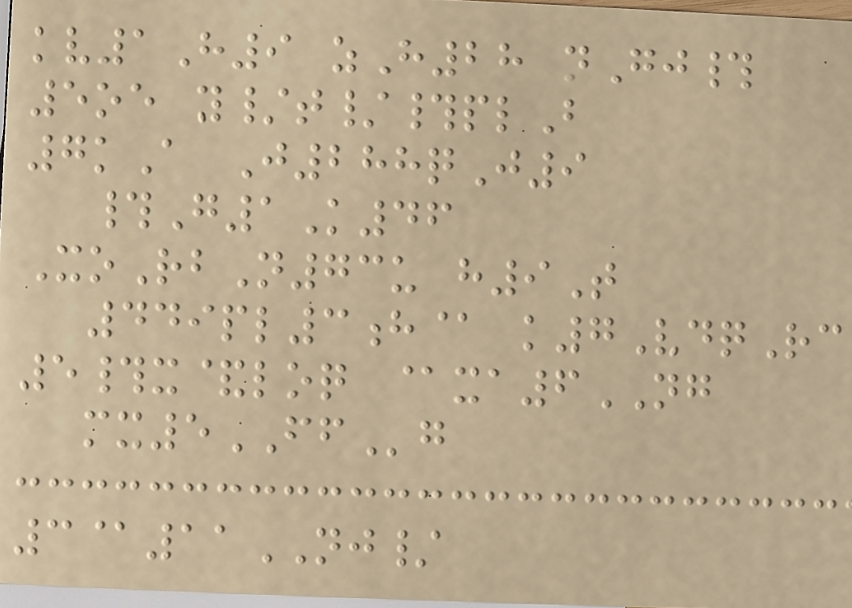kv1H9 zH28 nGj#
5oe y/t/#plB
7kA J288qJ9
#G1K46
XoRbN73u h9T
449pl3h@ k7VdqRc
5#x&loq @xa6NG
mx5FFg
3@11NJ/
